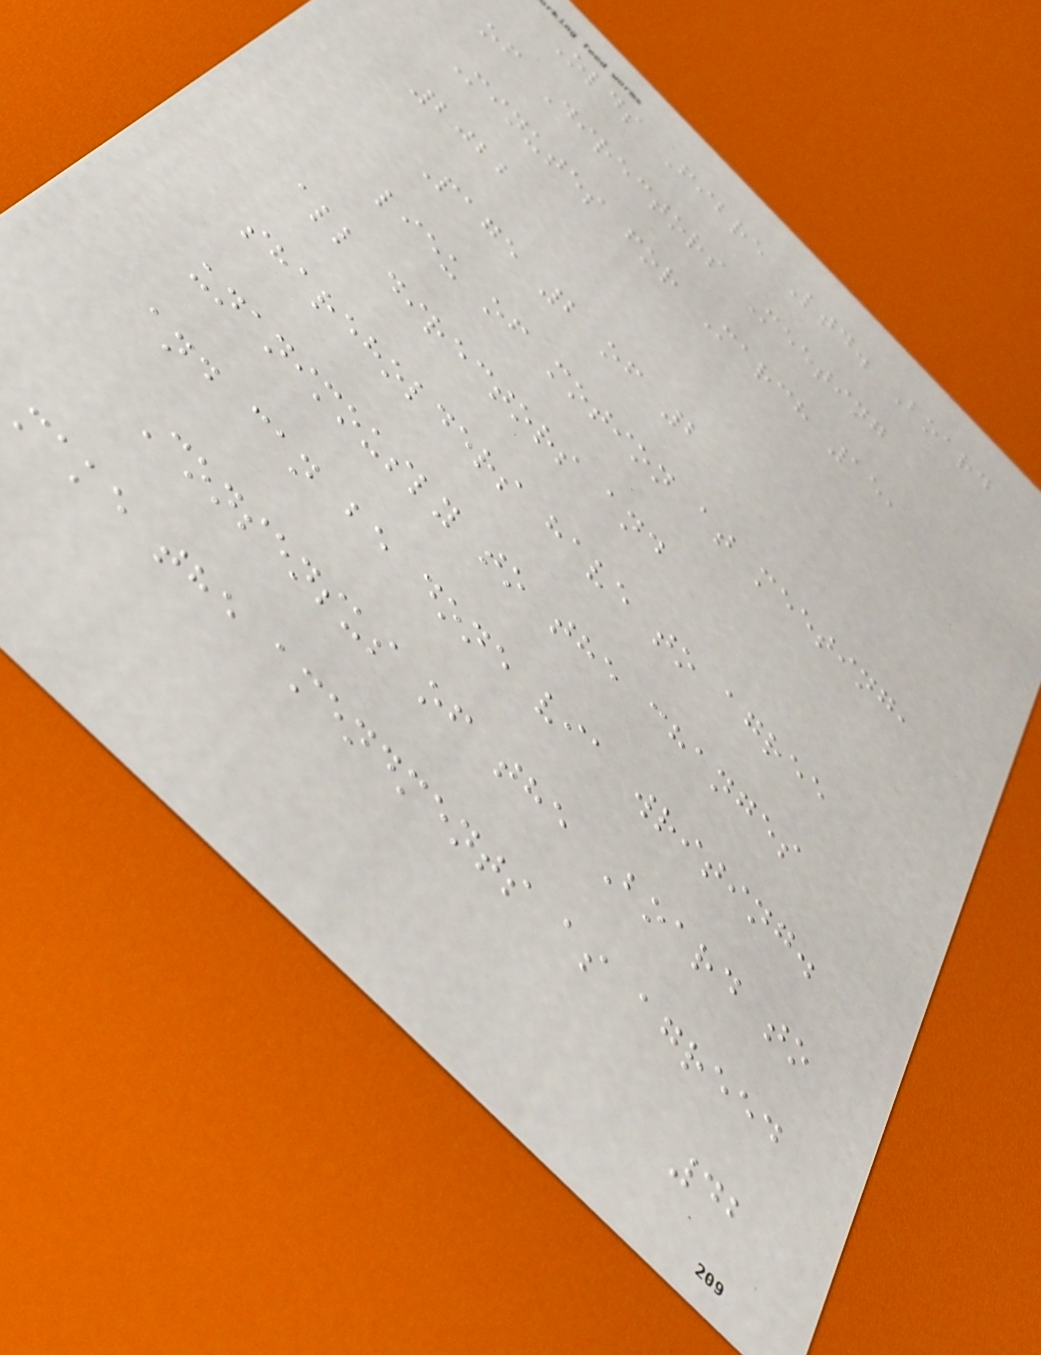Olds Fibre Ltd. Board
of Directors Meeting
Minutes for March 15,
2022
Page 2 of 2
lieu of motion at meeting,
all directors and
shareholders have to agree
unanimously to the changes
and can be done via writing.
Consensus of the Board to
make the amendments as agreed
42
